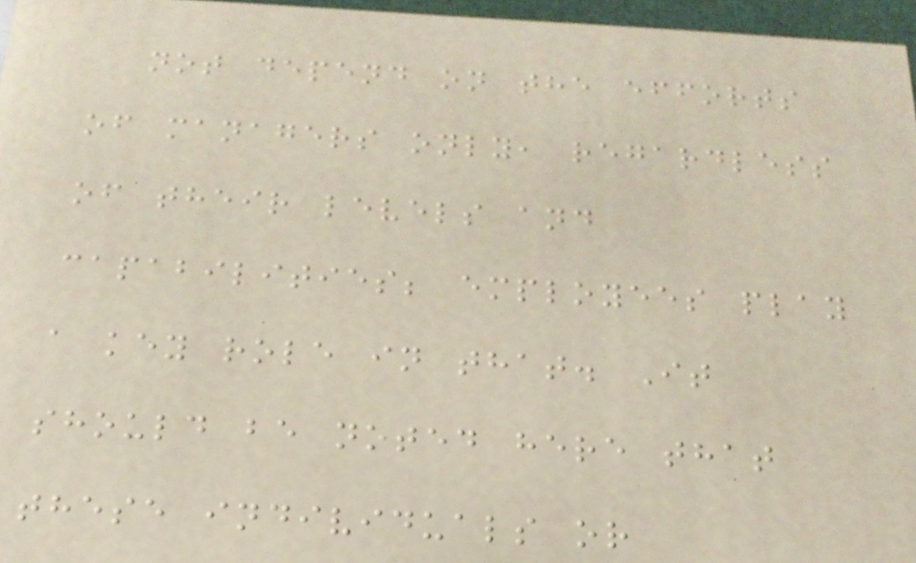not depend on the efforts
of managers only, regardless
of their levels and
capabilities; employees play
a key role in that. It
should be noted here that
these individuals or
